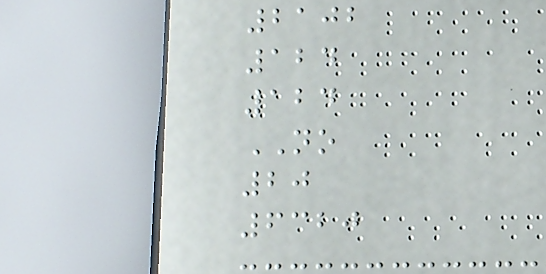2102
124
124
NO
20
6320
